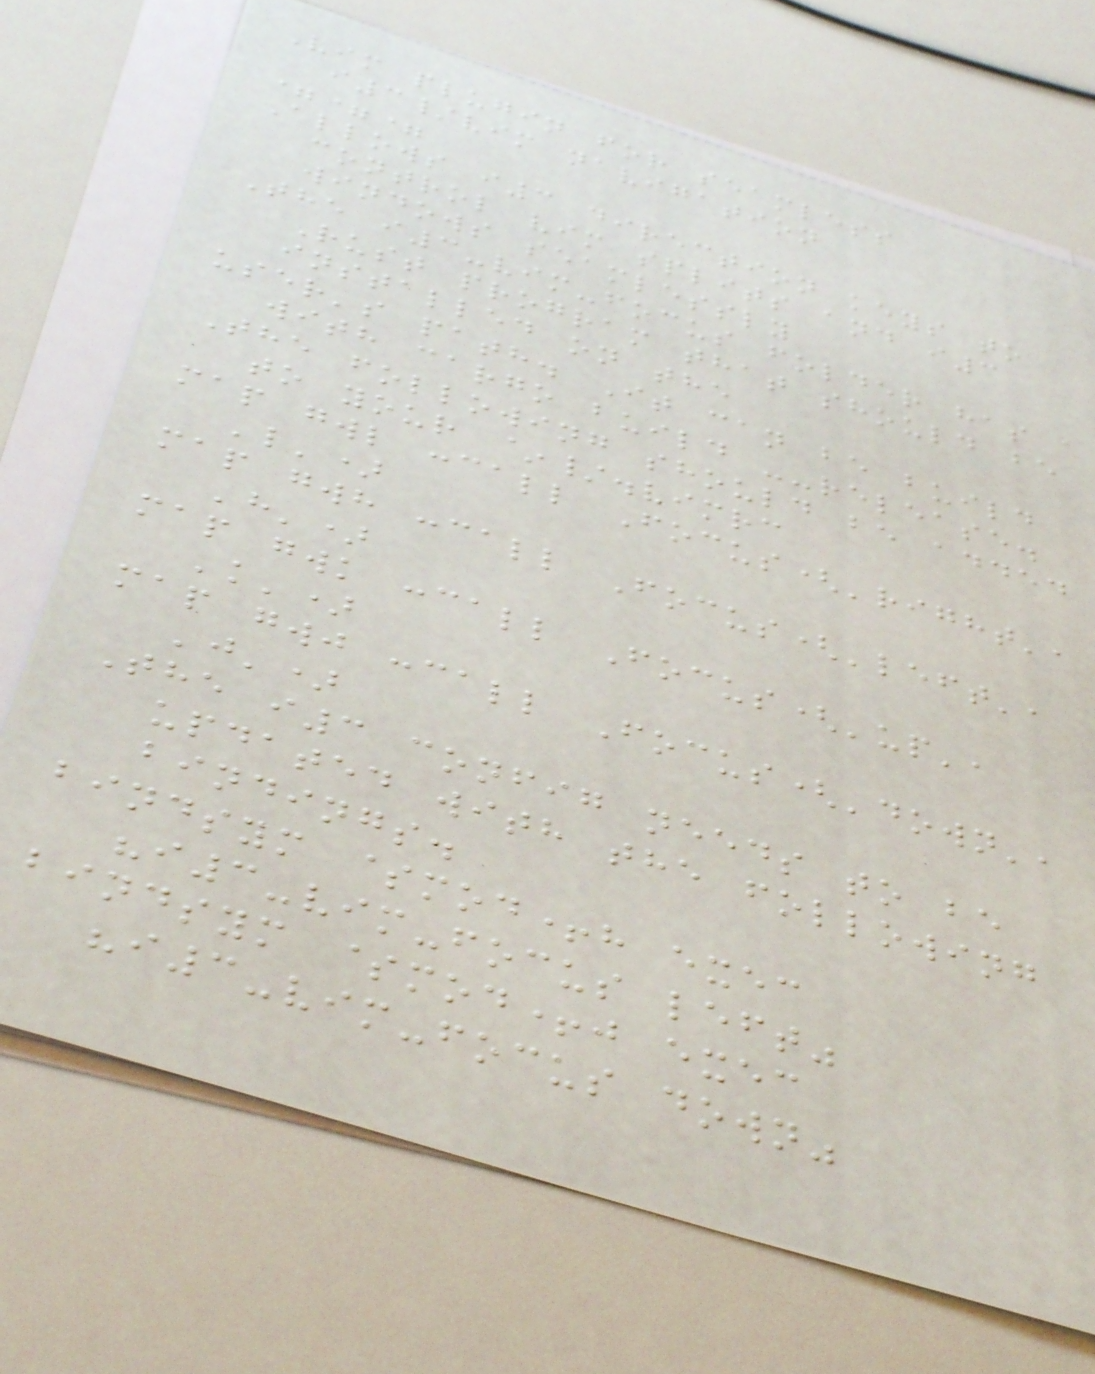Vim plugin for seamless
i3/vim navigation
===
Allows i3 direction keys to
control vim splits and i3
windows seamlessly
The i3-vim-focus folder has a
Rust program that should be
installed on the
user's path. It can be build
with cargo build --release.
The following should be added
to your ~/.vimrc
map gwl :call Focus('right',
'l')
map gwh :call Focus('left',
'h')
map gwk :call Focus('up',
'k')
map gwj :call Focus('down',
'j')
The i3 config needs to be
updated with the following
bindings.
bindsym $mod+h exec
"i3-vim-focus left"
bindsym $mod+j exec
"i3-vim-focus down"
